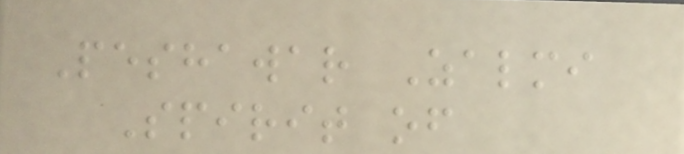Peshawar Zalmi
Spirit of
